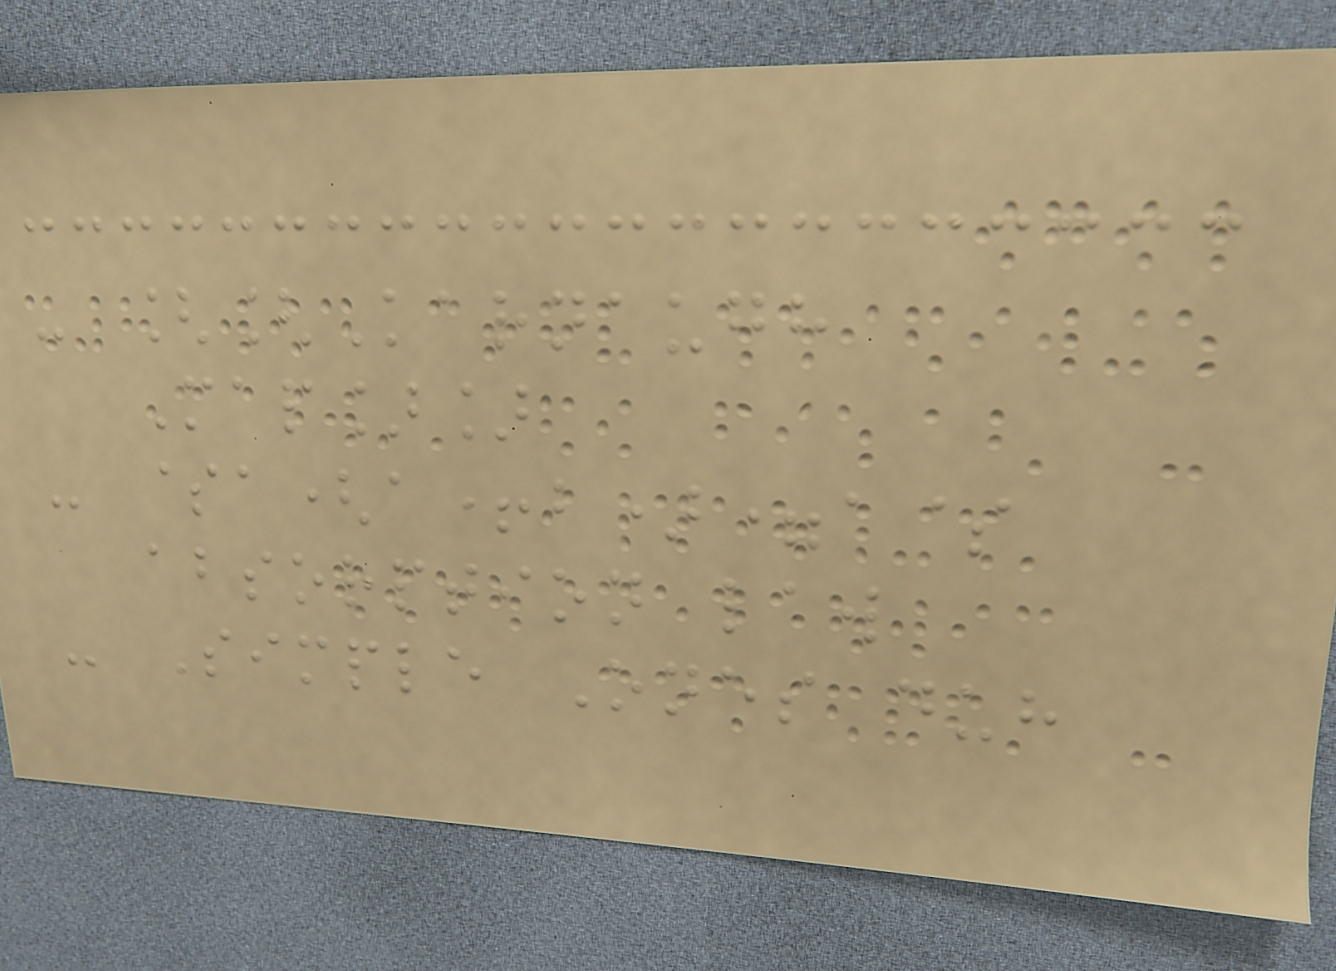- [[Karnaugh
Map]]
- $a(a+b)=a$
absorption law
- Simple Ones duh
